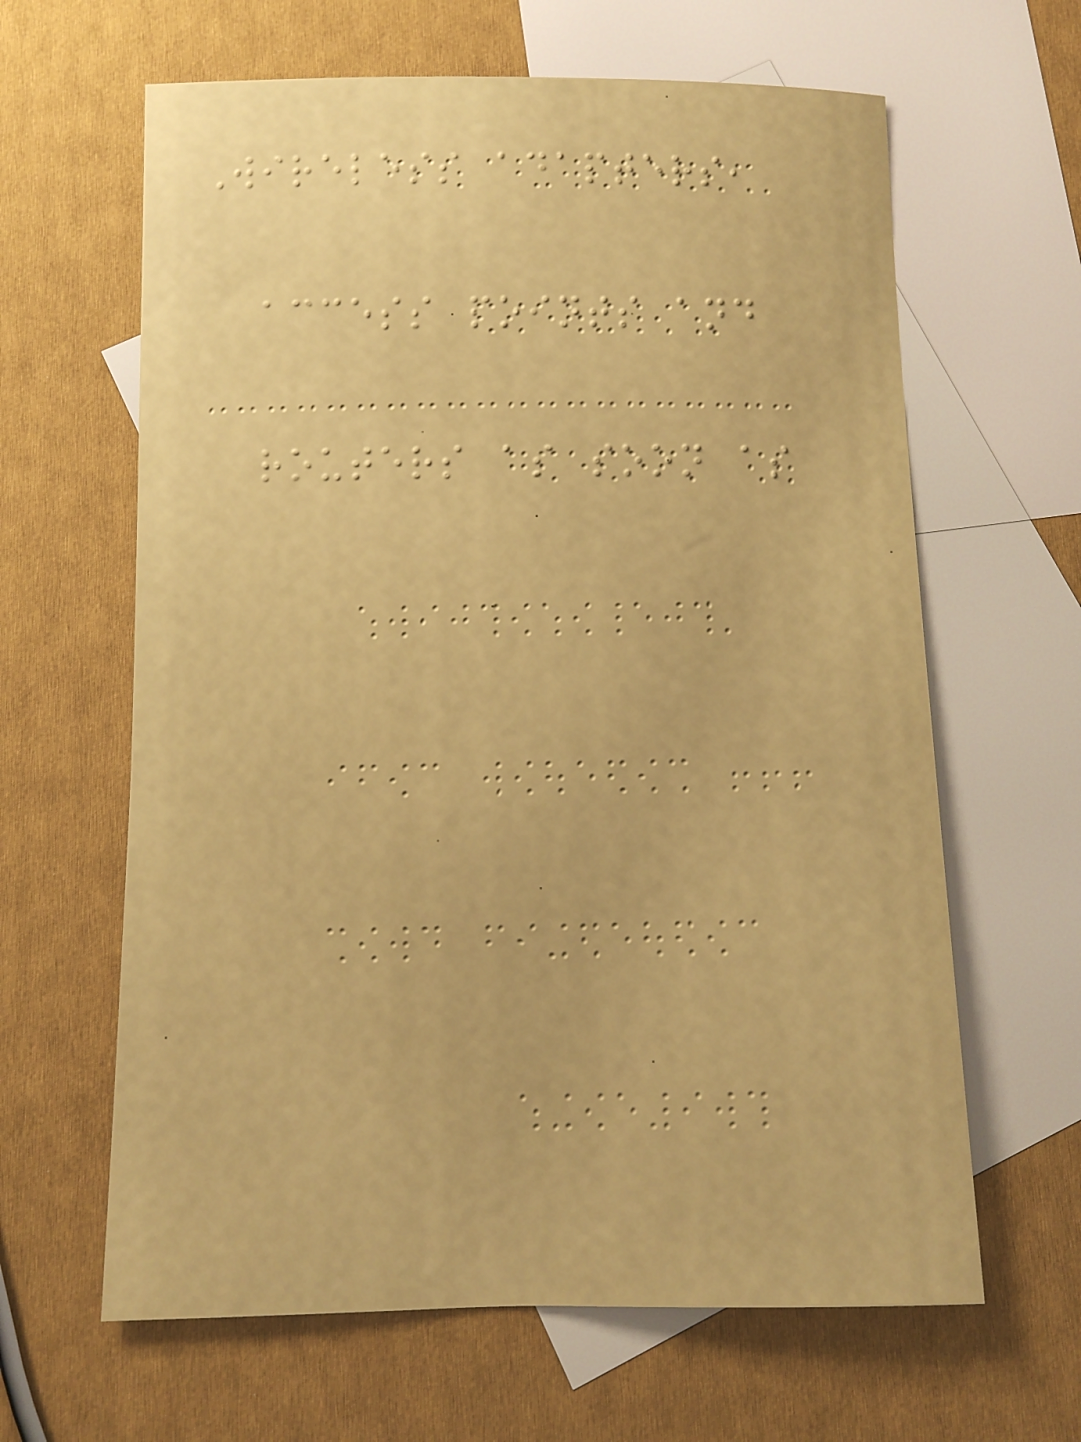Wireless adapters,
access points and
routers as soon as
